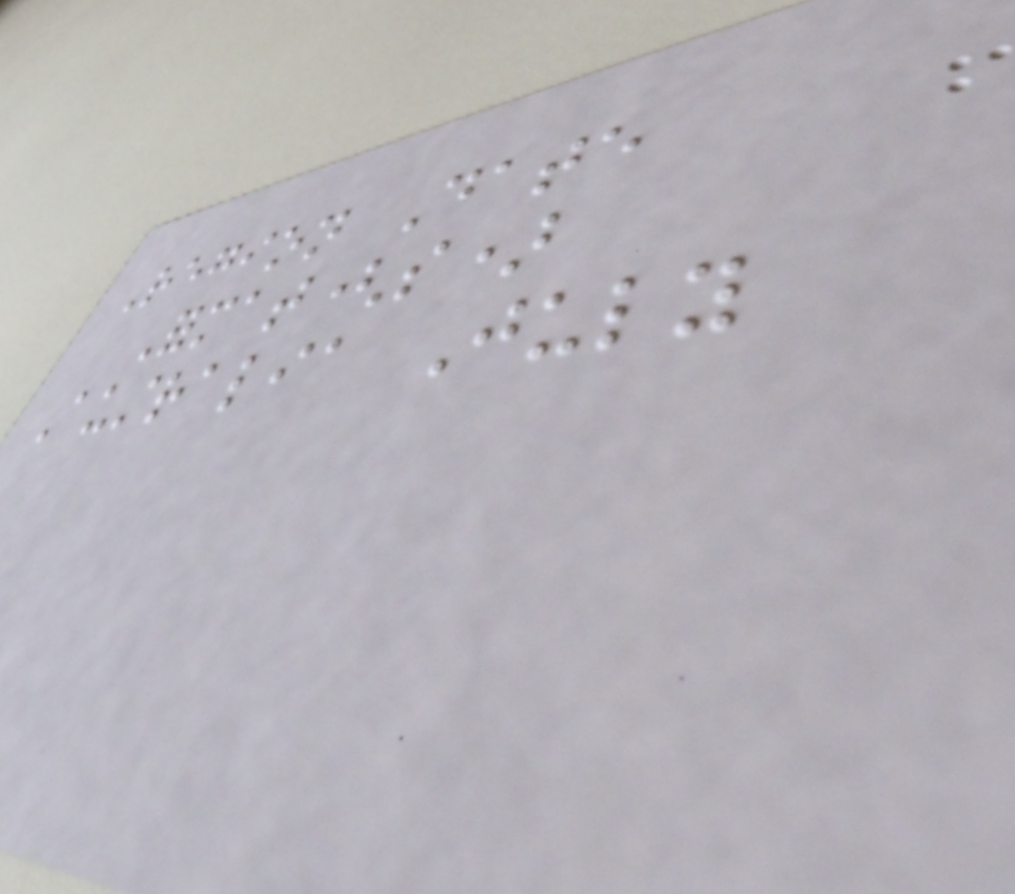Region Date
Format(s)
Australia July
